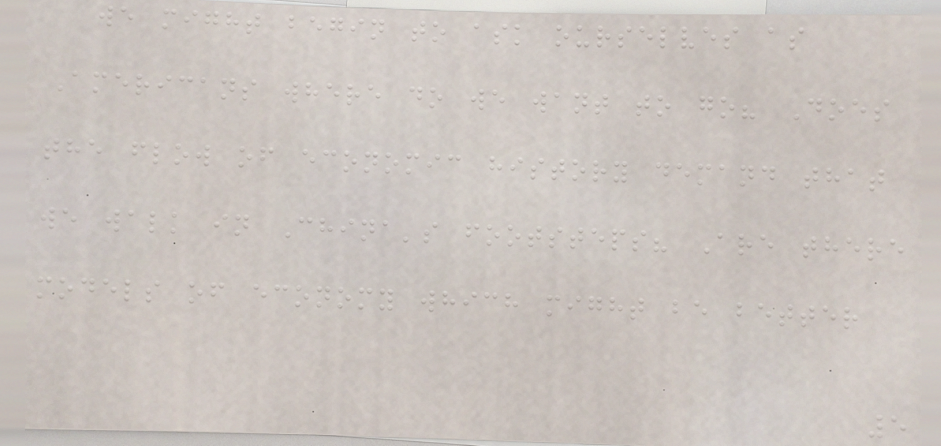we might begin to ask ourselves as
Americans where do we want to go? Does
the flow of economic history demand that
we walk in China's footsteps? Are there
models of economy which might be better
5
